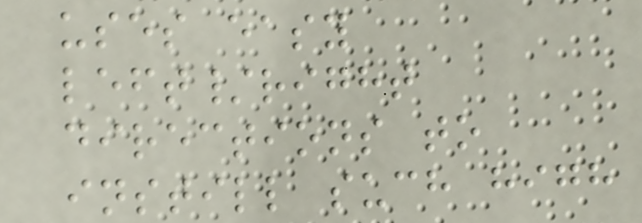uses easy
left/right
directions to
instill such high
